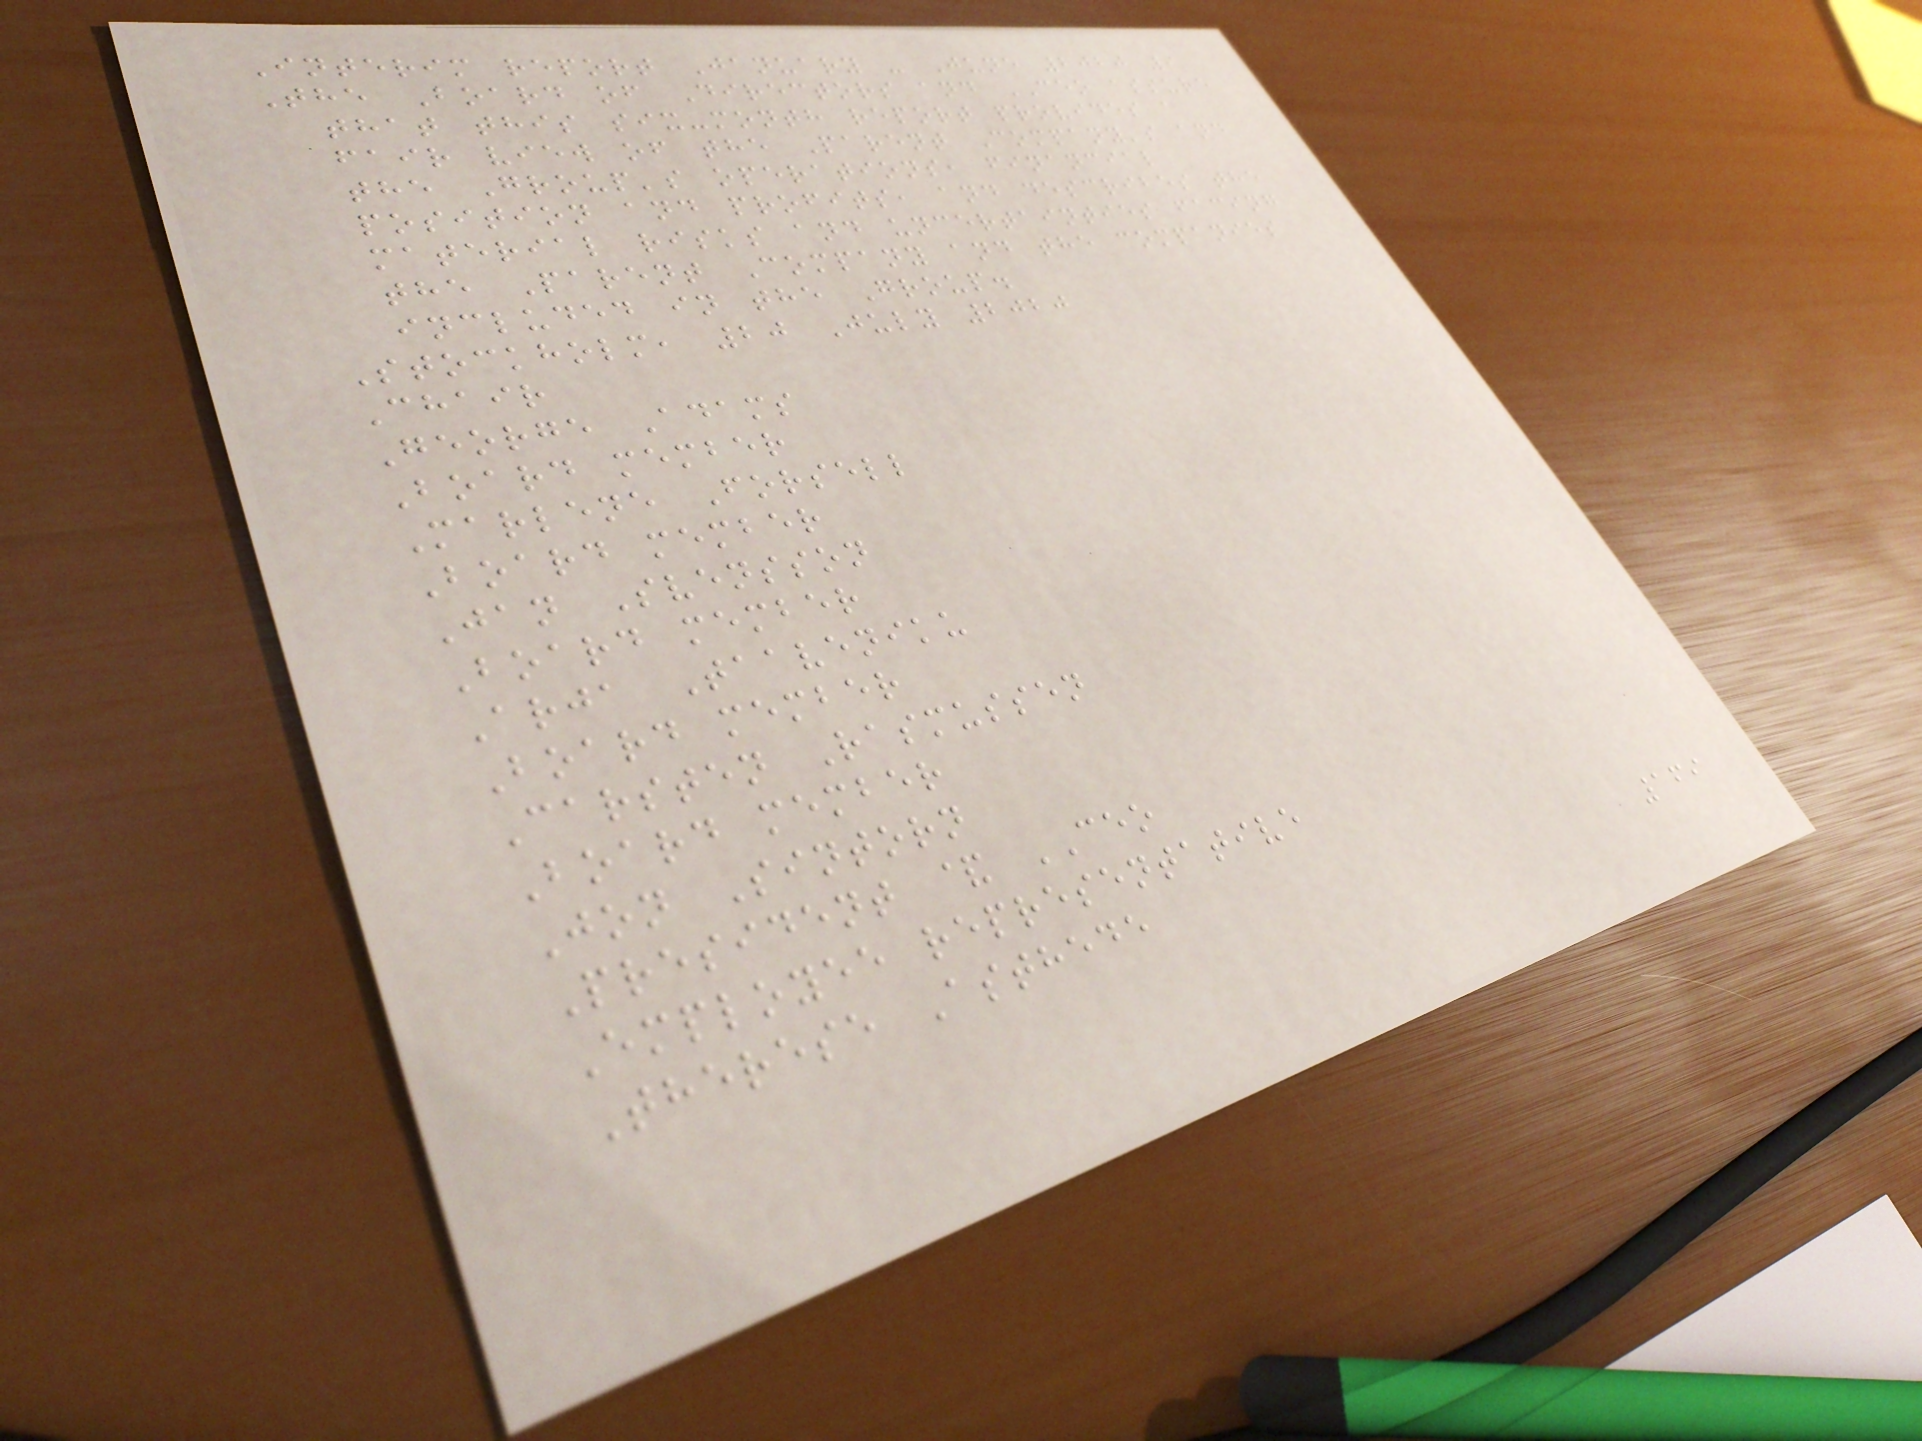Interim report January - June 2020 9
The Board of Directors and CEO assure
that this six-month report provides a
fair view of the Parent Company's and
the Group's operations, financial
position and profits, and describes the
material risks and uncertainties facing
the Parent Company and the companies
included in the Group.
Stockholm, 20 July 2020
Chair
George Adams
Board member
Marlene Forsell
Board member
Jan Svensson
Board member
Arja Taaveniku
Board member
Carsten Rasmussen
Board member
Jon Sintorn
President & CEO
Employee representative
Therese Asthede
169
